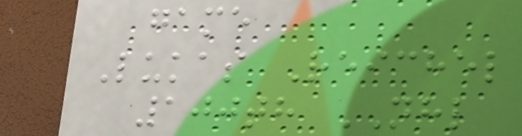game
Lukas Reichel
100th NHL
